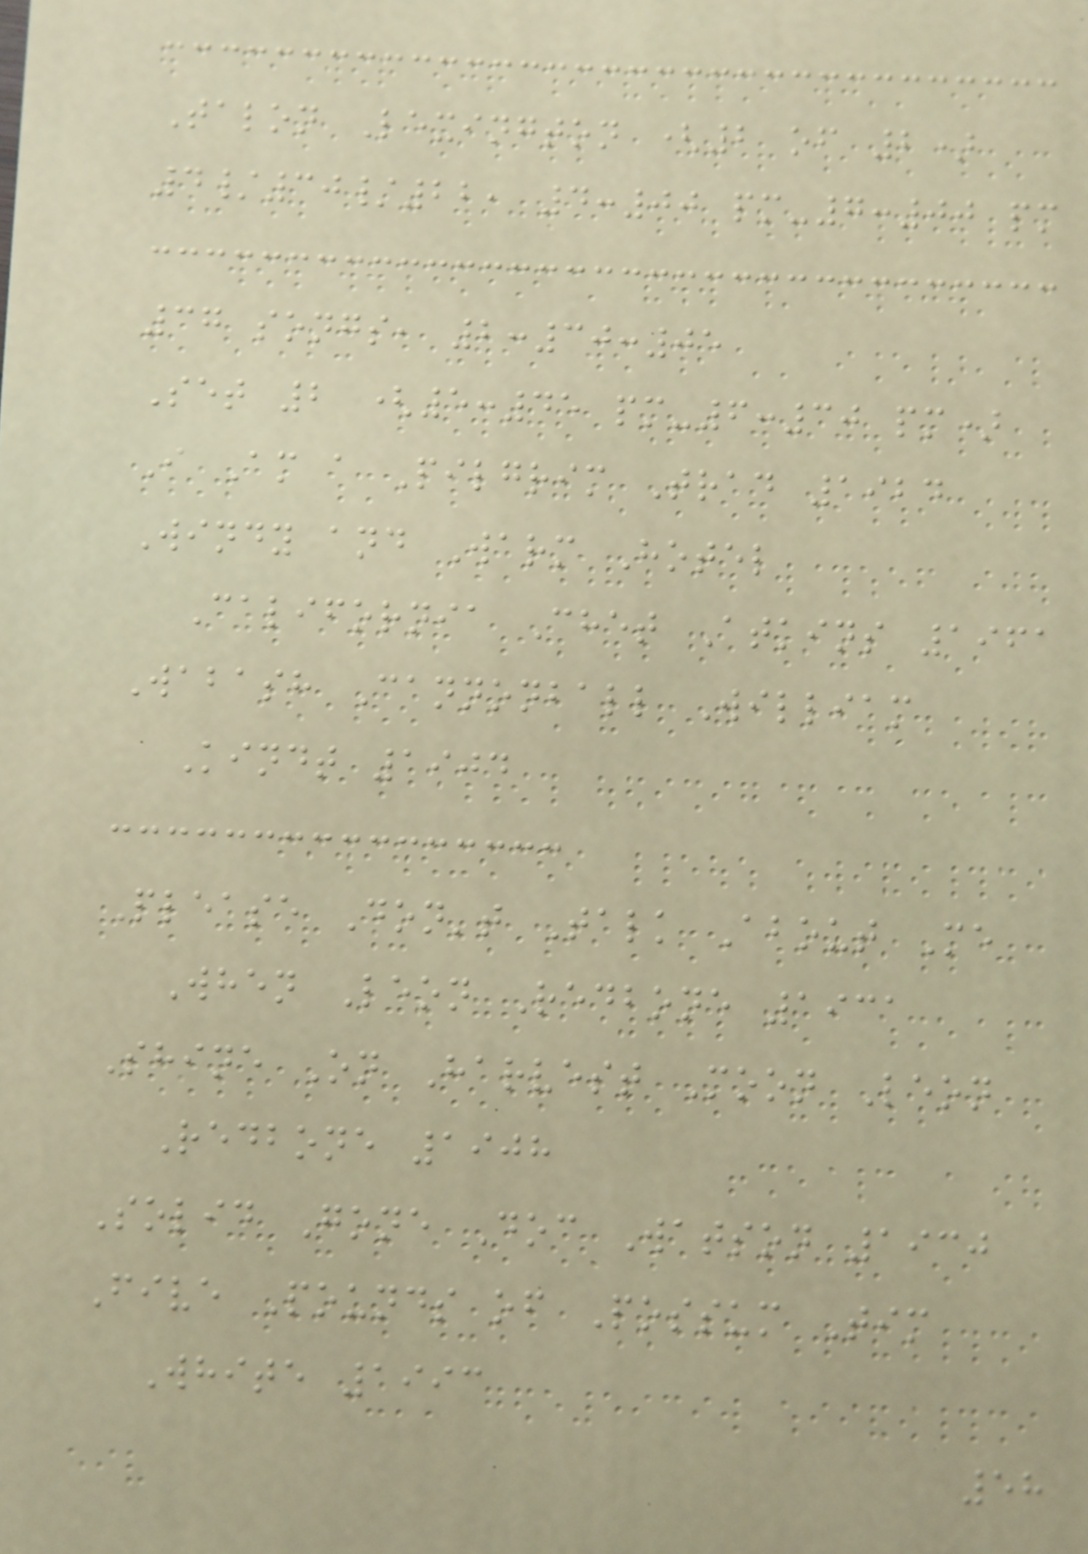Talon Lexington (2 of 2)
4/30/22, 4:00 pm-7:00 pm
37 songs, 2:30:05
Set 2 (5:45 pm-6:30 pm)
I Am a Pilgrim Trad 1924
Windy and Warm Hotel
California Chet Atkins 1961
Wabash Cannonball William
Kindt 1904
Please Don't Talk About Me
When Leon Redbone 1931
Shine On Harvest Moon Leon
Redbone 1908
Solid Gone Doc Watson 1930
Five Pounds of Possum Tim
White 1993
58
